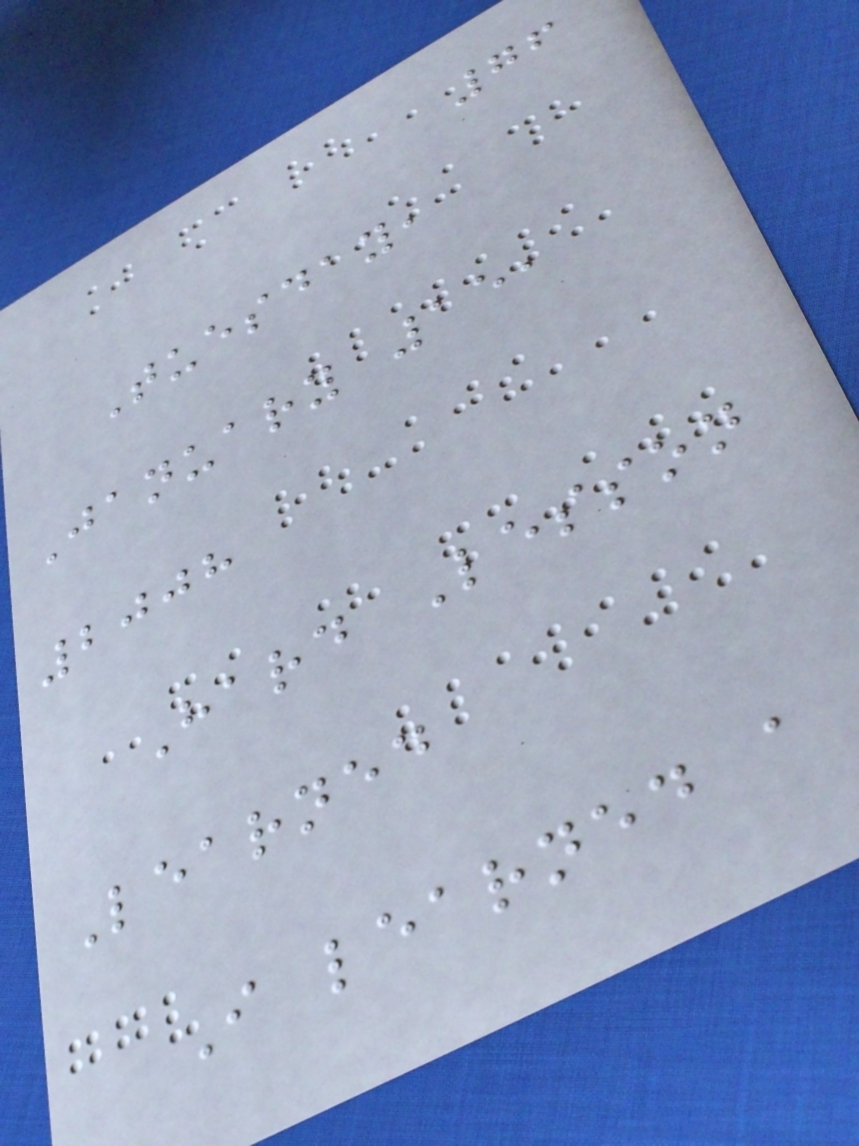76
Tuesday,
January 15,
2008
Hard Lesson
Learned
I learned a
